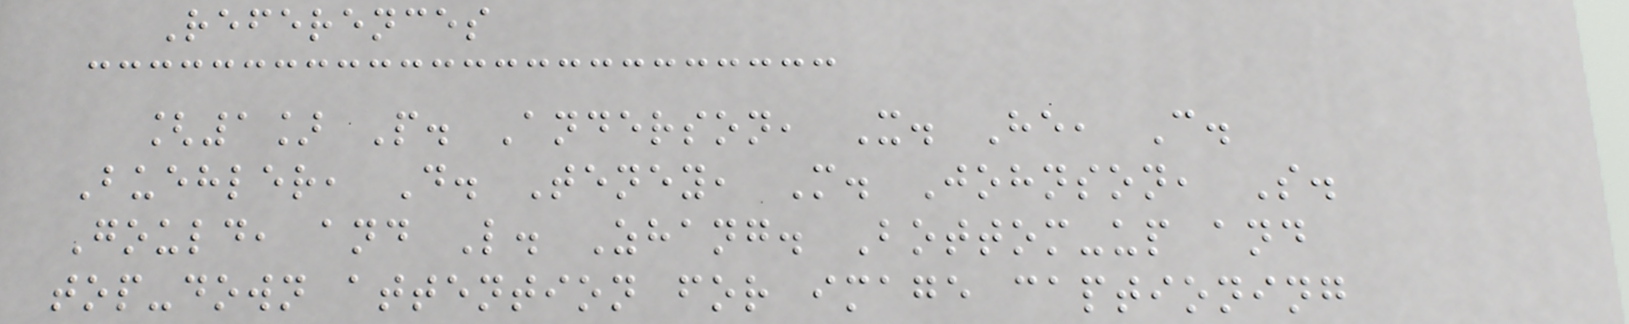References
[1] P. Anderson, X. He, C.
Buehler, D. Teney, M. Johnson, S.
Gould, and L. Zhang. Bottom-up and
top-down attention for image captioning
